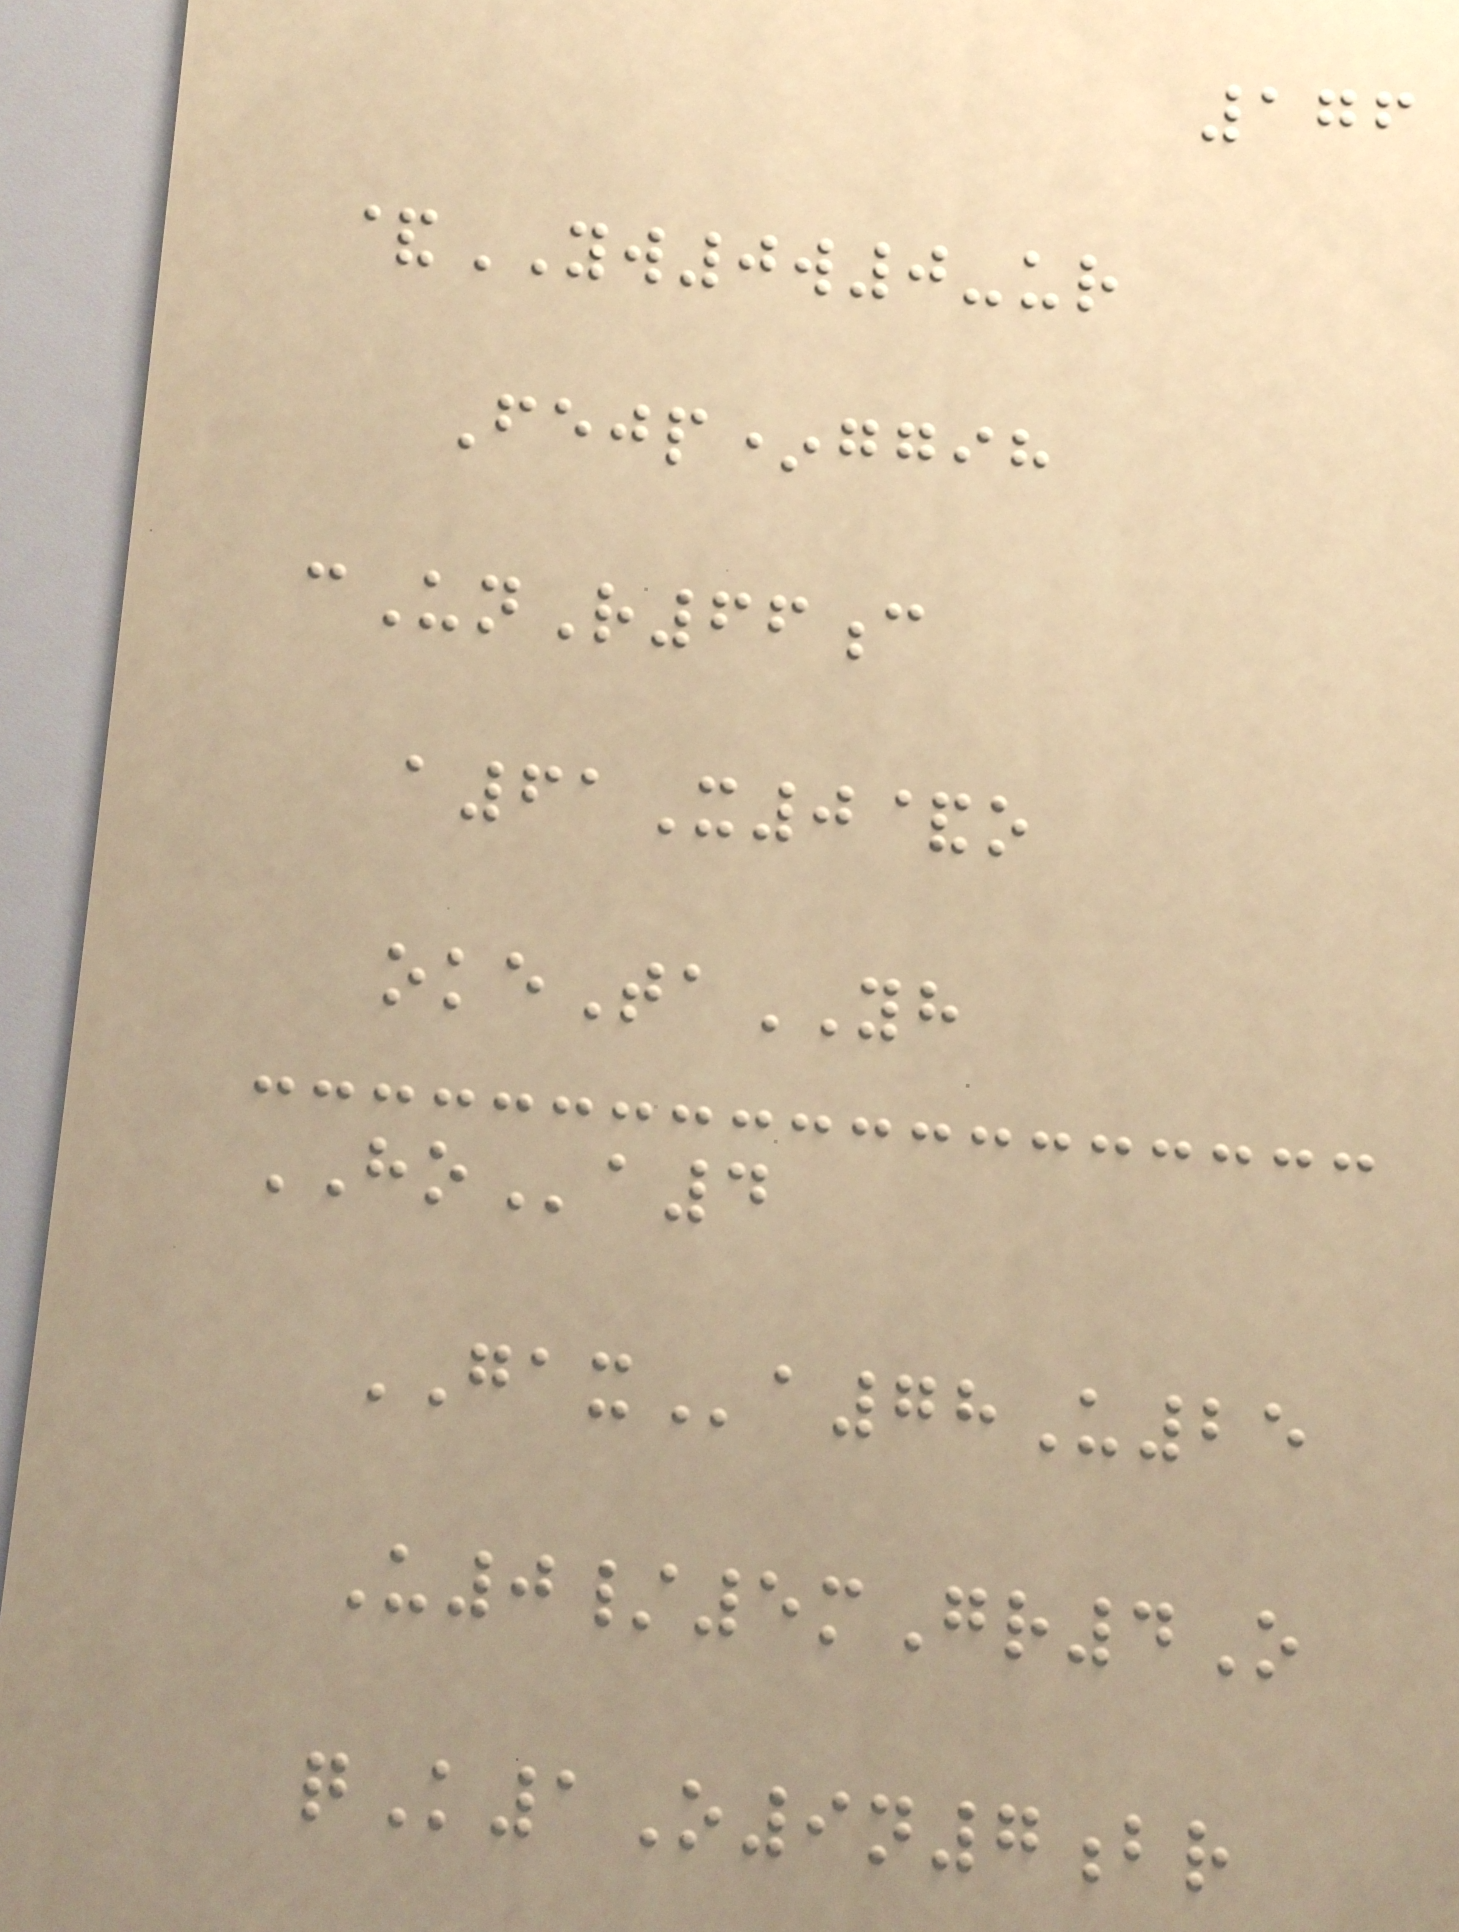176
&YW0w0-ur
Fejp*ggih
cUnR66c
a61X0&o
okeTaYH
HOa4
GAXa78U25
U0/5mGr4O
qK1O9n7br
